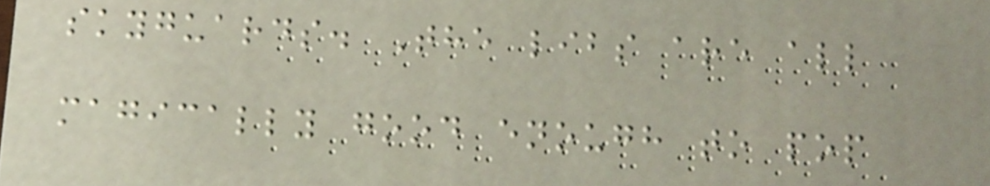skyguards. The libs are all
magically good enough to pop
